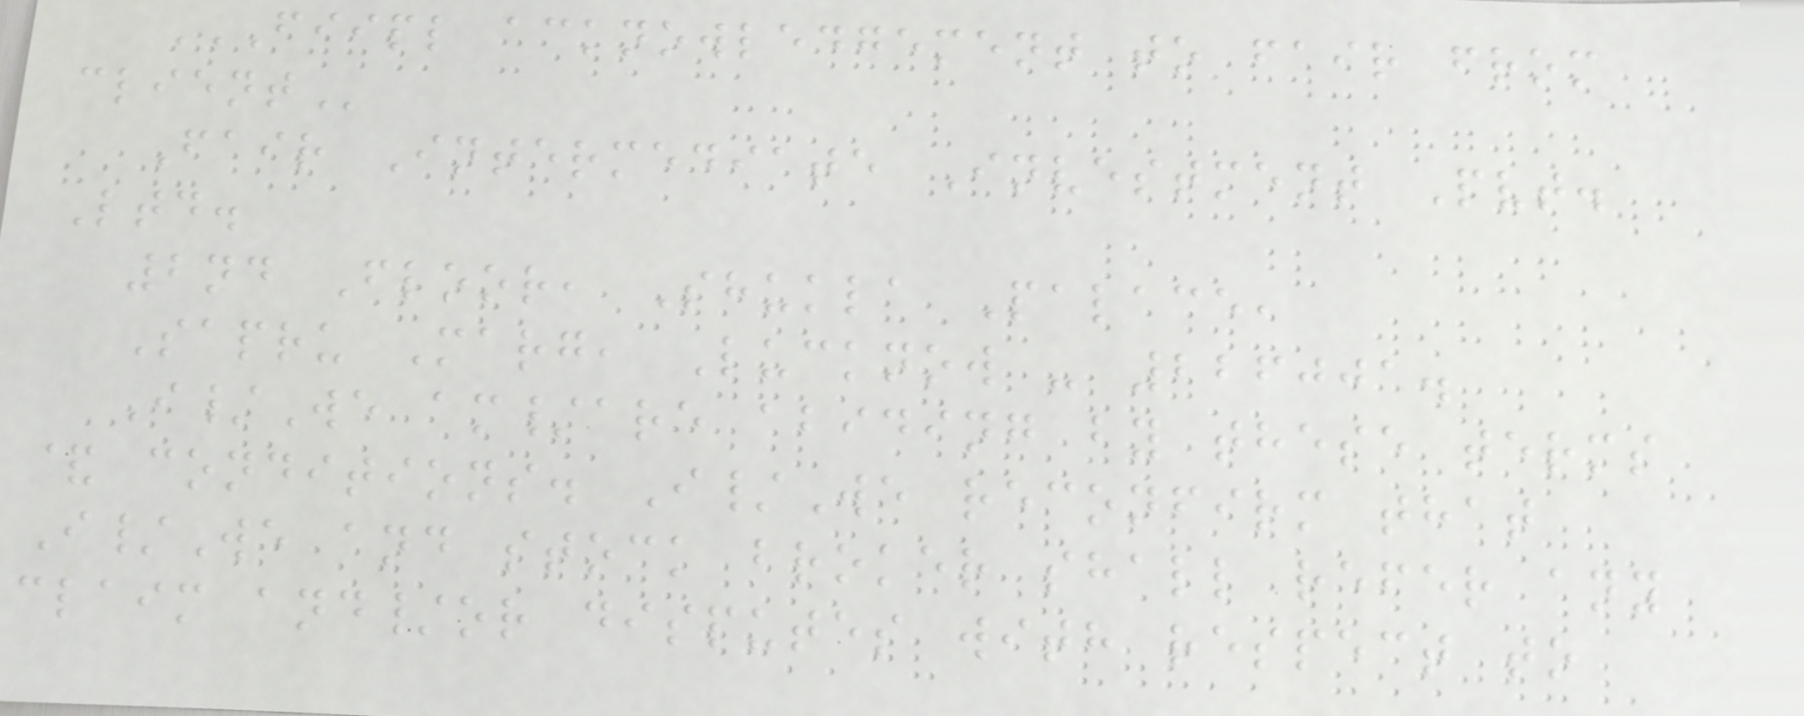FIIPL ACKNOWLEDGEMENT TO FAIR FROM
CLIENT
Fair Intermediate Investment Pvt.
Ltd.
2nd Floor, Shukla Palace,
Sapru Marg, Lucknow - 226001.
I/We am/are abiding by these terms
& conditions. I/We reconfirm that
I/We and stock broker shall refer any
claim and/or disputes with respect to
